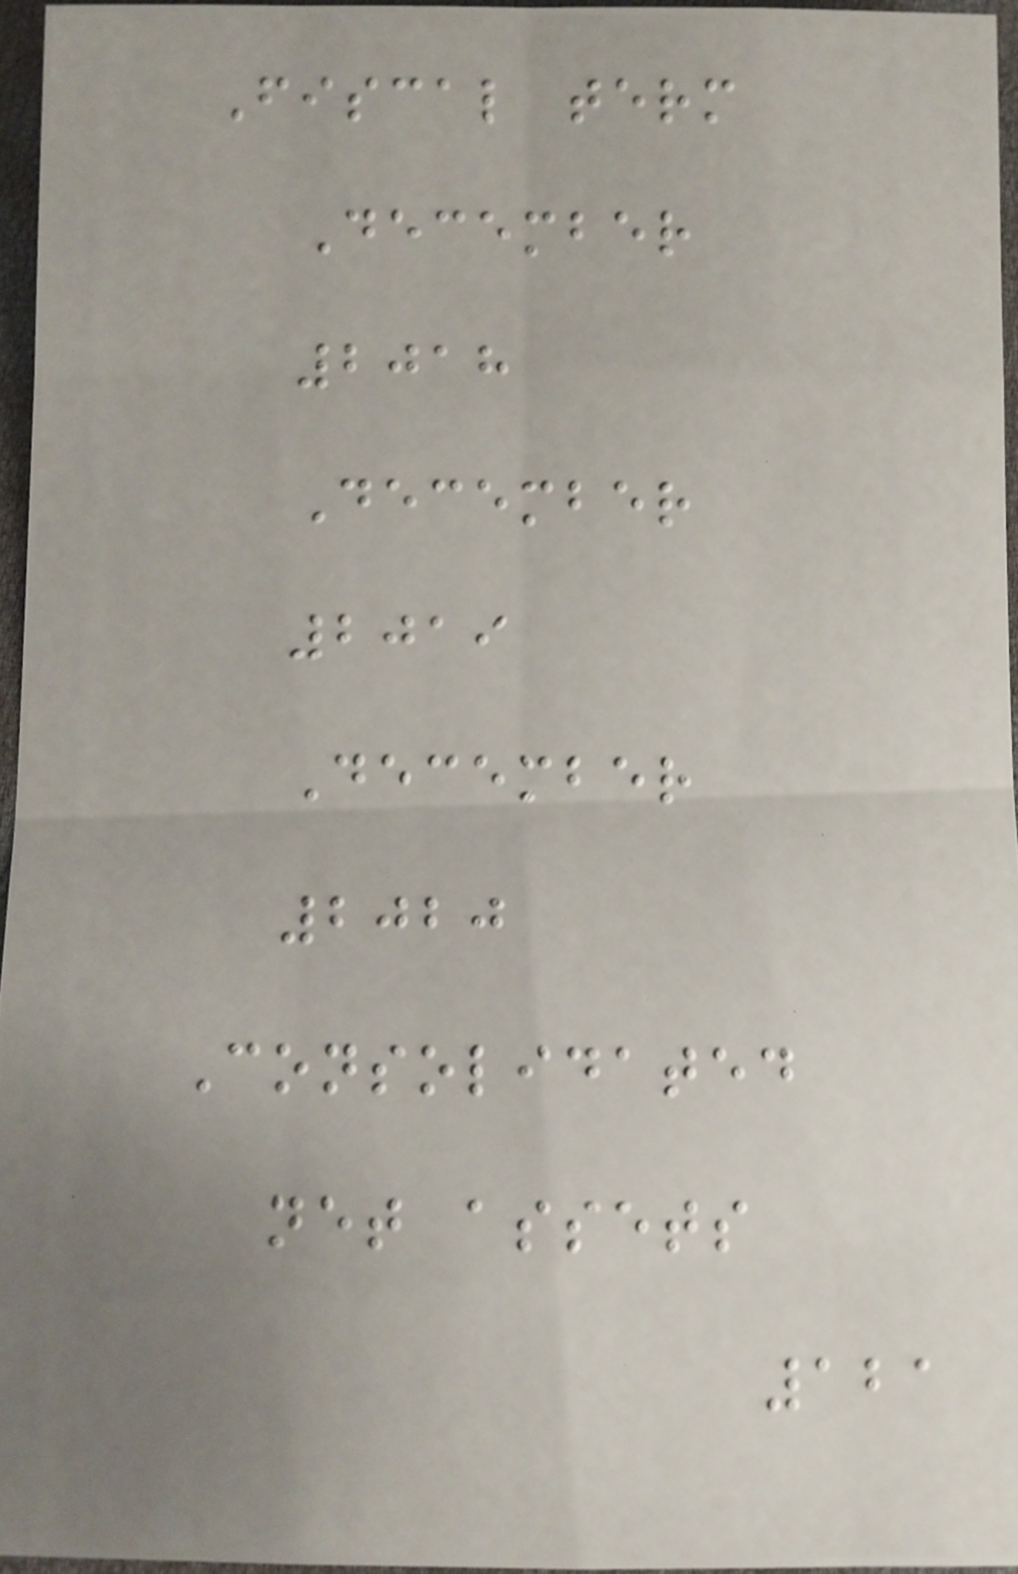Fiscal term
December
2018
December
2019
December
2020
Consolidated
net assets
121
